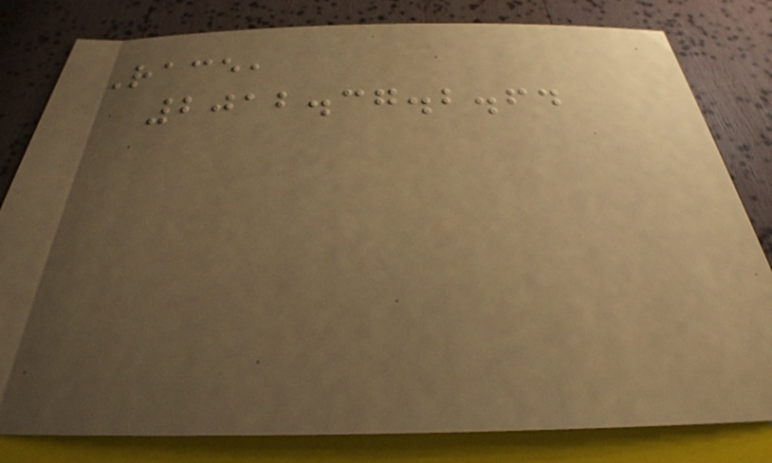Race,
2012.37.2.64
